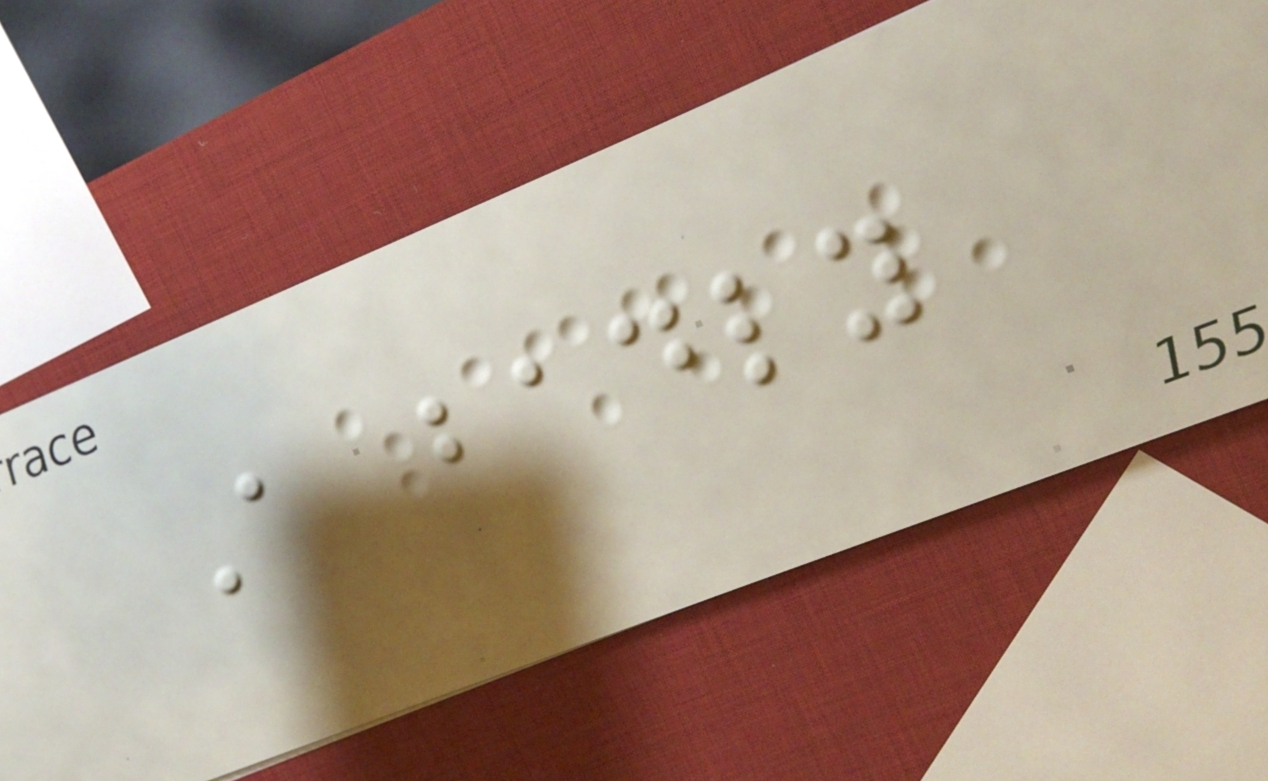A badly
